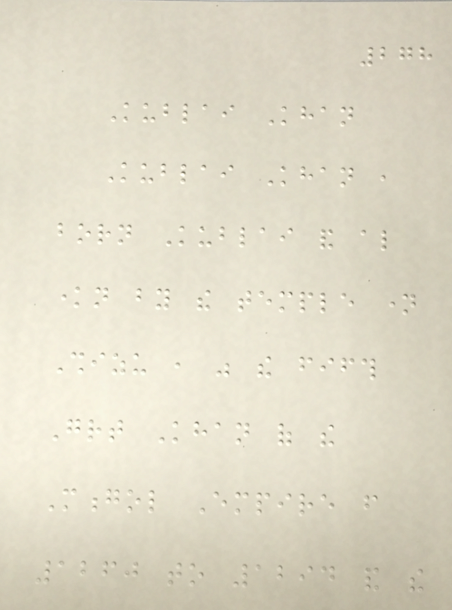278
Kublai Khan
Kublai Khan ,
born Kublai and also
known by the temple name
Shizu , was the fifth
Great Khan of the
Mongol Empire from
1260 to 1294 and the
